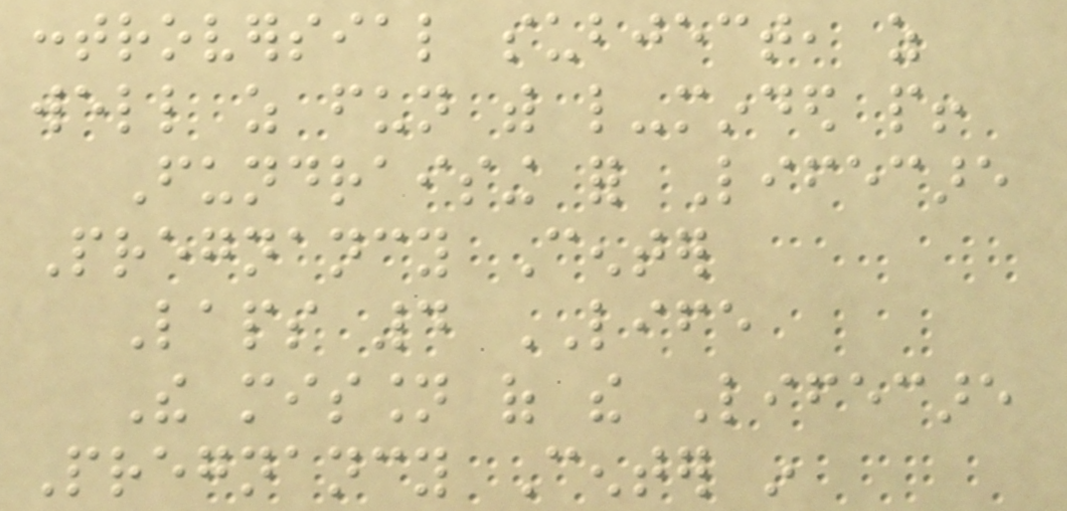controversial subject, as
well as fun with like-minded people!
Fundraising for Lifecare
Pregnancy Center
Laps 4 LIFE
The mission of the Lifecare
Pregnancy Center in
